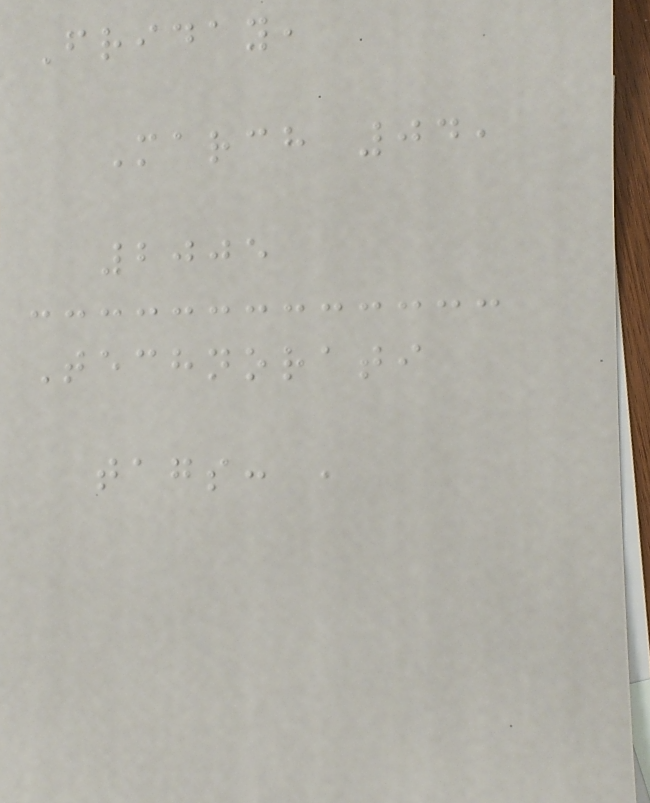Friday,
March 04,
2005
Technorati
tags: ,
